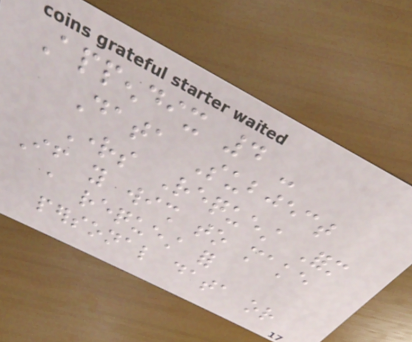Appendix 4 -
Data Subject
Rights Request Form
If you wish to make
a request for
personal data or
